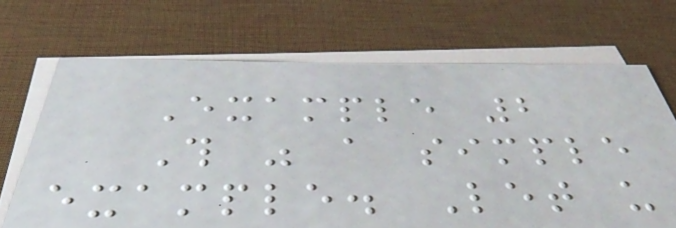Example 2
This was a simple
example. Let us
